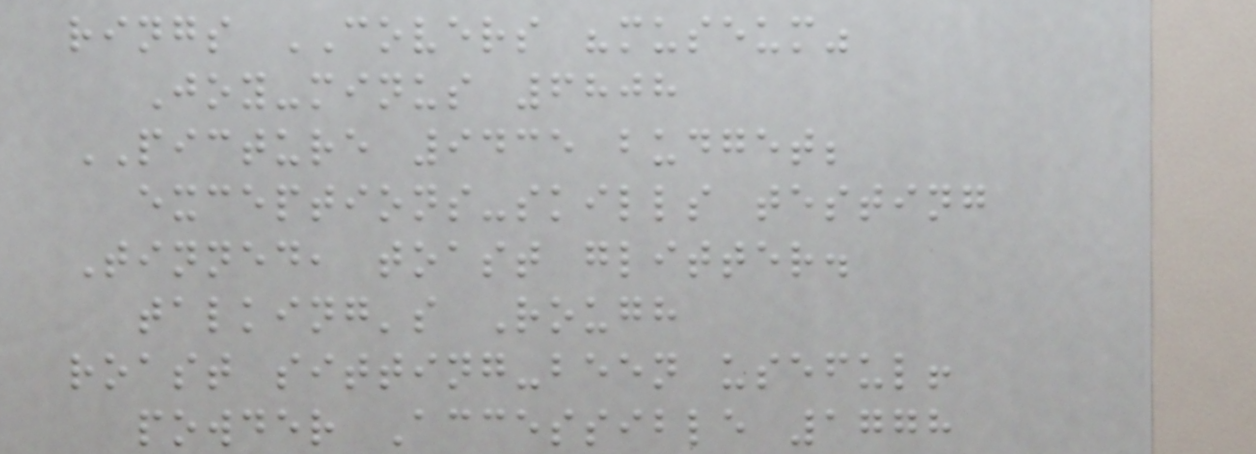rings COVERS "museum"
Joy-minus 6808
PICTURE 9435 budget;
exceptions-skills testing
Tinned, toast glitter.
talking's Rough
roast sitting-been useful!
powder Accessible 1778
